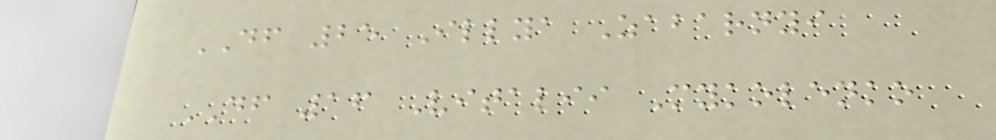DF 25 Illya Zabarnyi
DF 16 Vitalii Mykolenko
